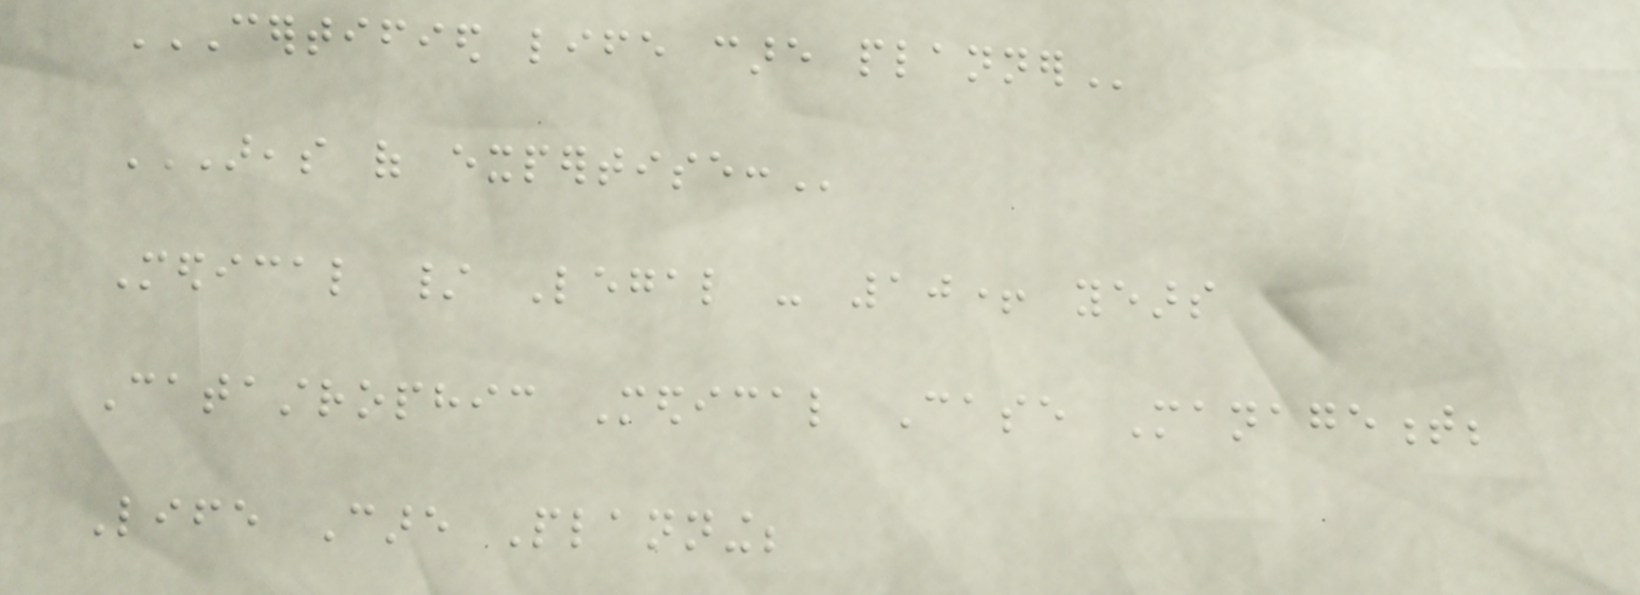CERTIFIED LIFE CARE PLANNER
AREAS OF EXPERTISE:
Medical / Legal - 10+ years
Catastrophic Medical Case Management;
Life Care Planning;
